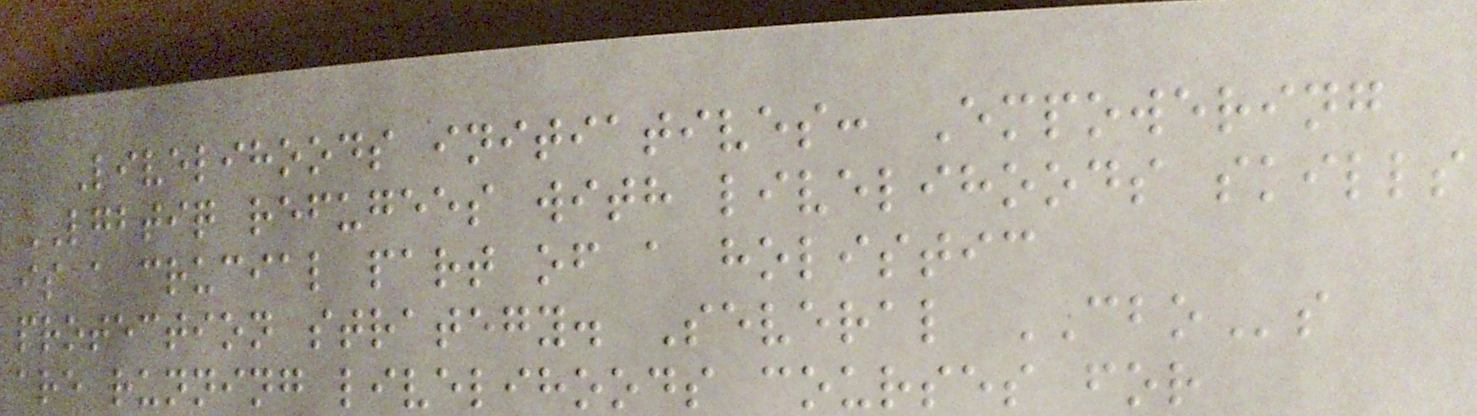Livelihoods initiatives: Empowering
LGBTIQ refugees with livelihoods skills
is a crucial part of a holistic
protection strategy. Several CBOs
are running livelihoods courses for
